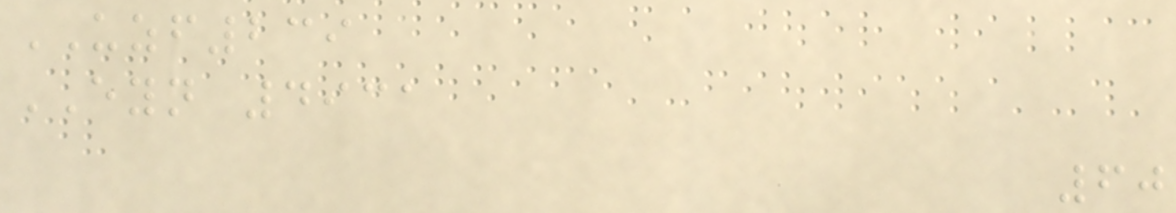UZF239
EYN 4931
60
